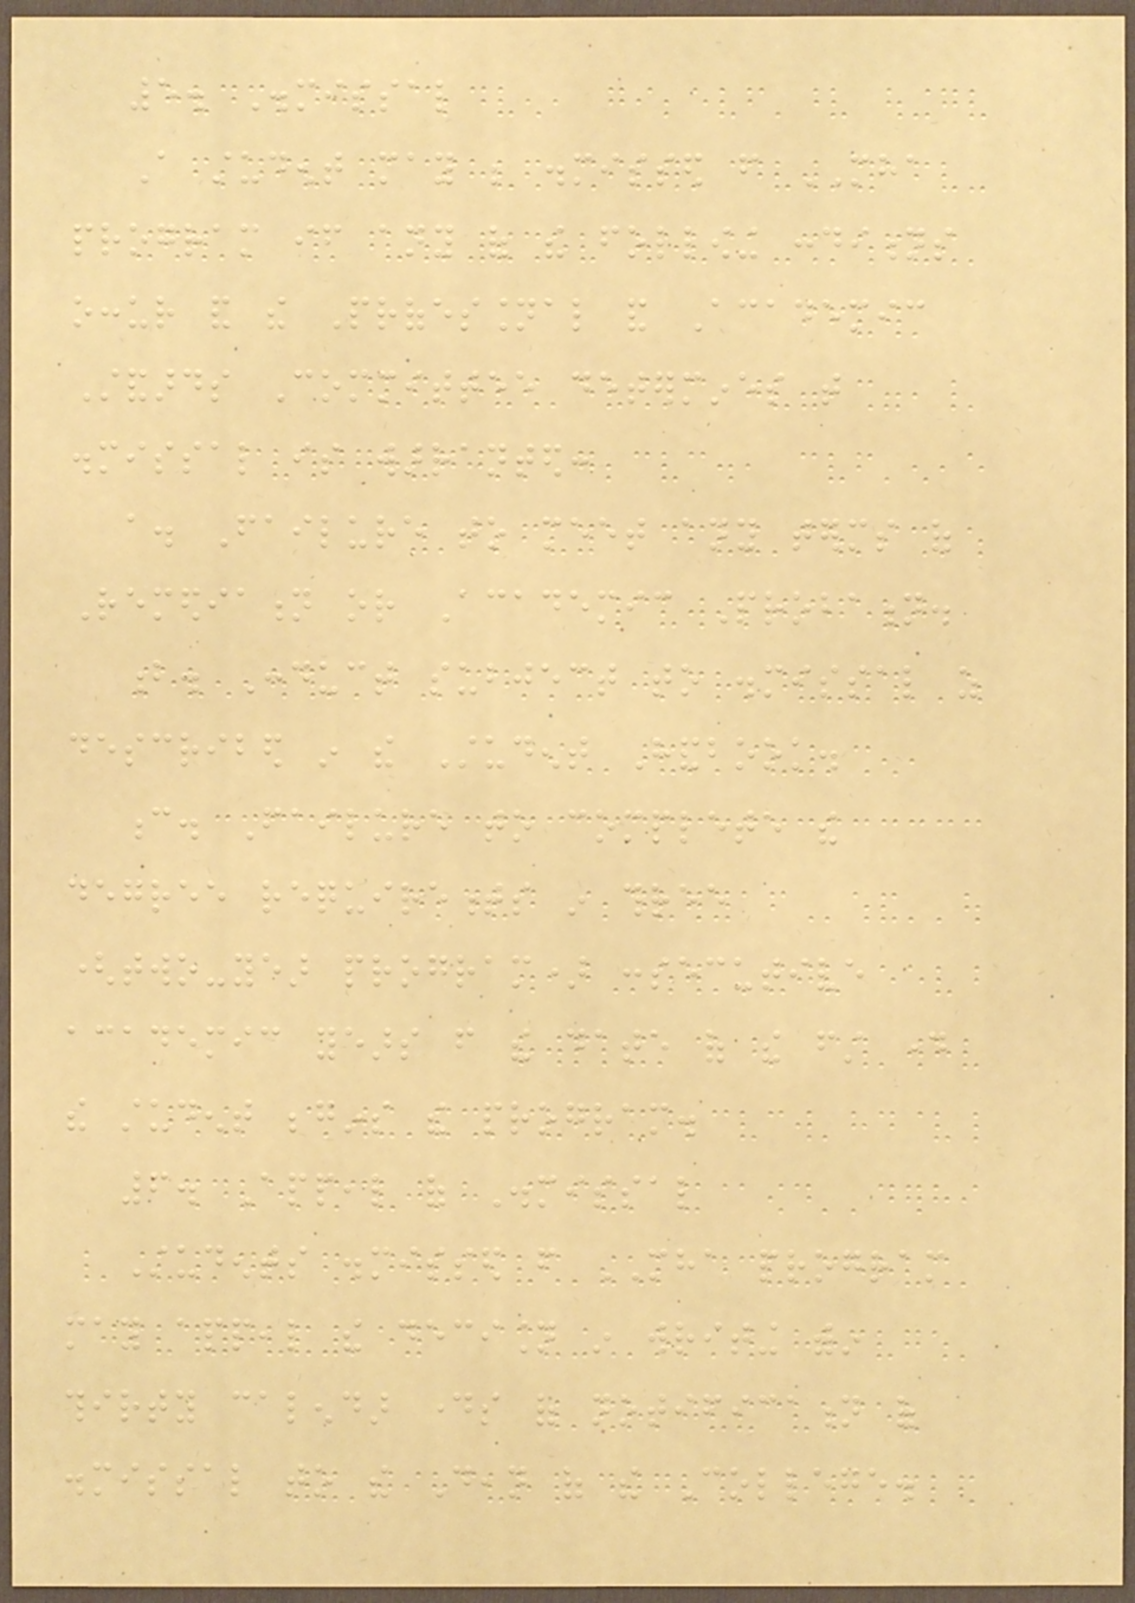5. Dismissal
A student may be dismissed from MHA
program if any of the following conditions
occur and the Professional and Academic
Standards Committee determines that
dismissal is warranted:
a. Failure to meet any terms of
Remediation or Academic Probation.
b. Conduct subject to dismissal as
described in the Student Handbook.
c. Failure to complete the
degree requirements in three
(two-year program) consecutive
academic years from the date of the first day
the student begins the program.
6. Appeal of Dismissal
Students dismissed from MHA program
may appeal the decision in writing within
thirty calendar days of notification of
dismissal to the Dean of the College.
